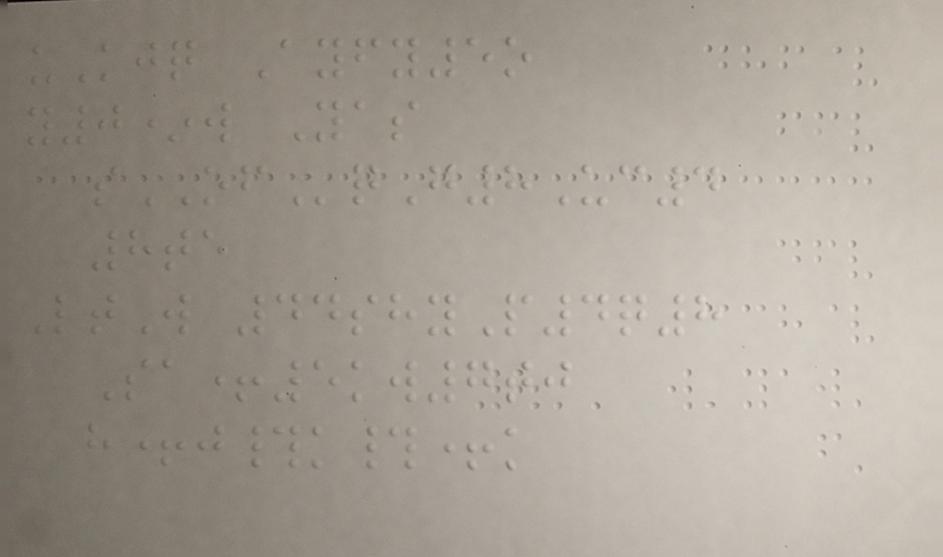uKjq Ayfy5o
y0*w Yas
sOFqG8Uc4
8te
LtW 44shyP4q8
Sa+5kw7tj
h+j#k#+k
